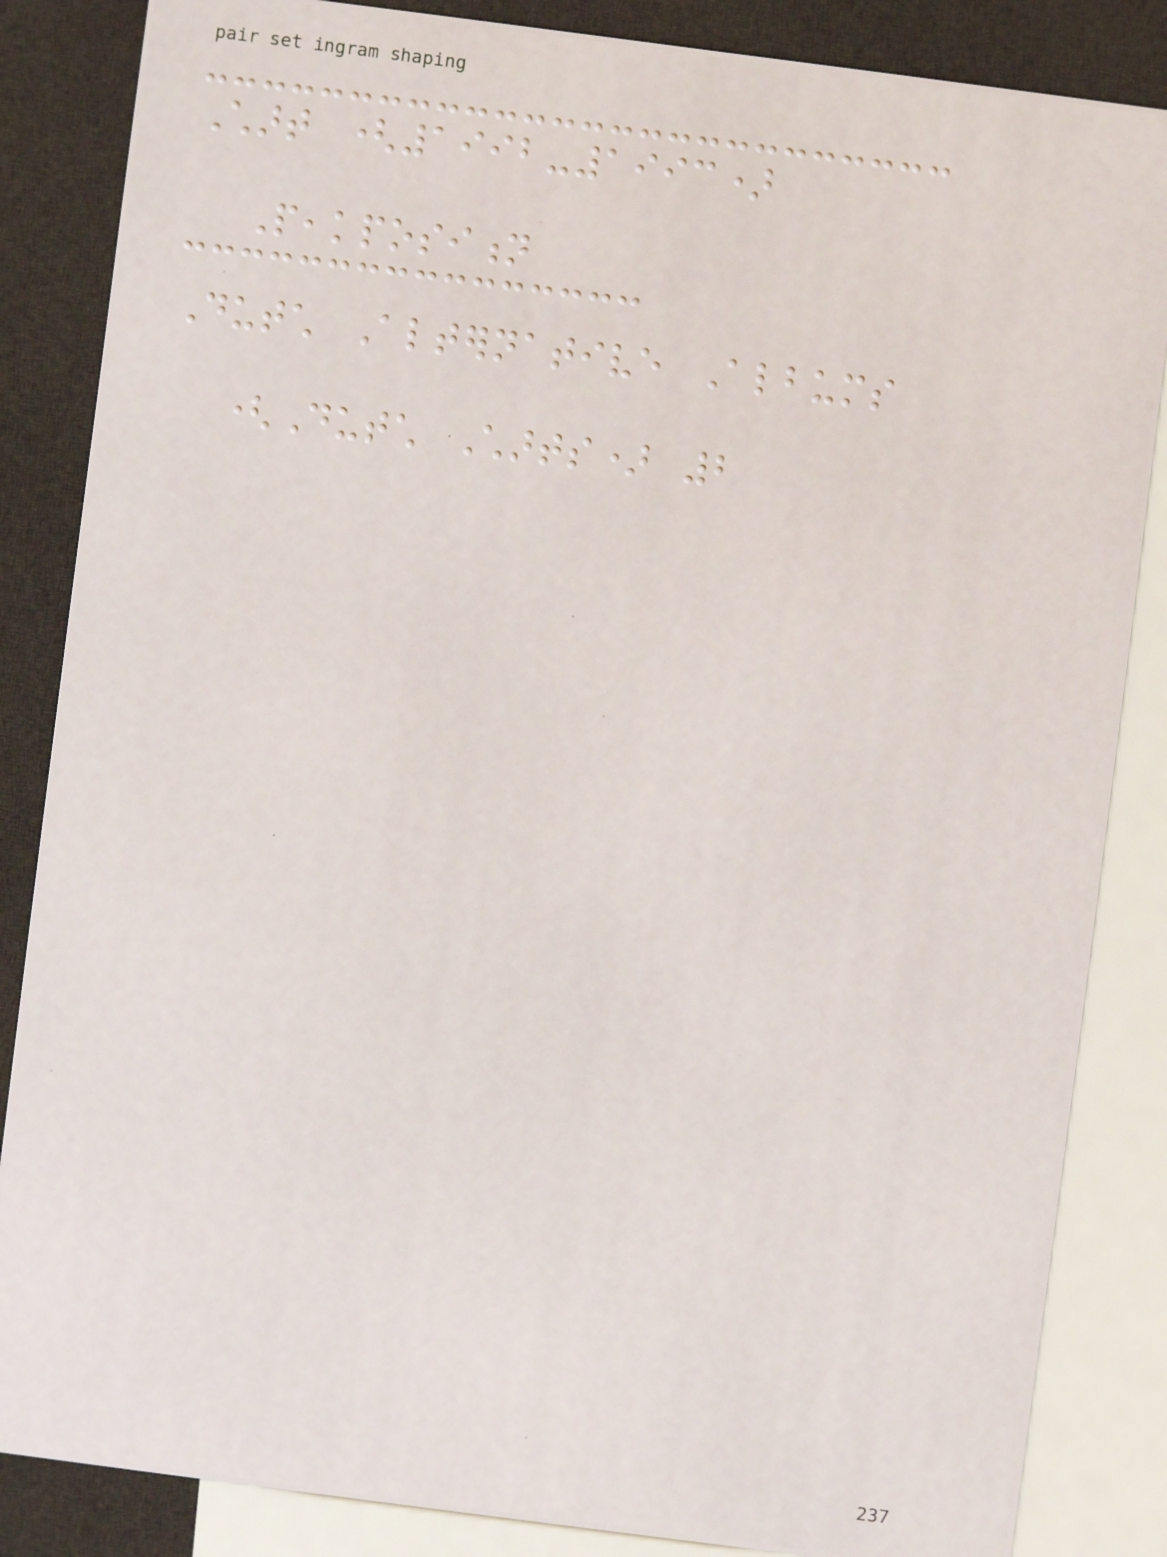Chart (1992-1993)
Peakposition
Dutch Alternative Albums
(Dutch Charts) 2
